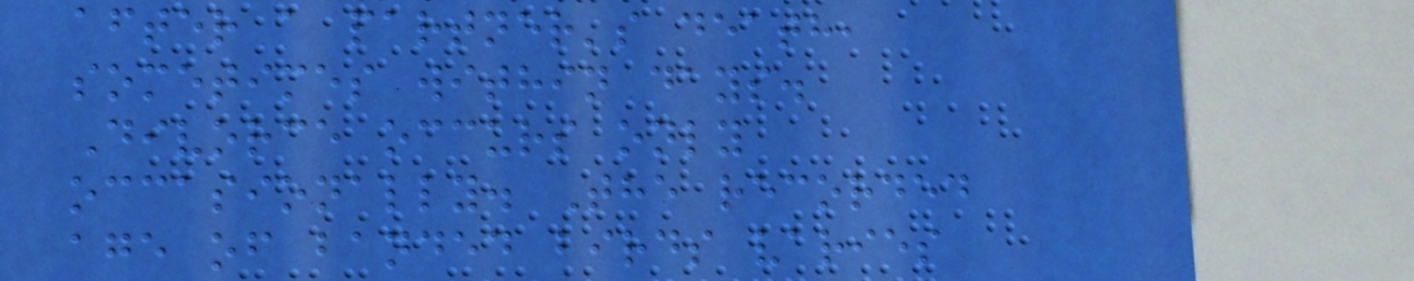after a partner's death,
sometimes within days.
Divorce occurs only
occasionally. The recorded
age of banded birds varies
